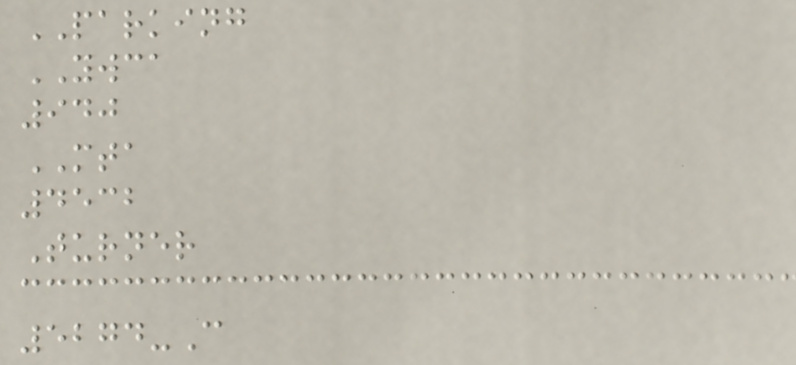PARKING
YWCA
940
MTA
4532
Turner
5274-C
